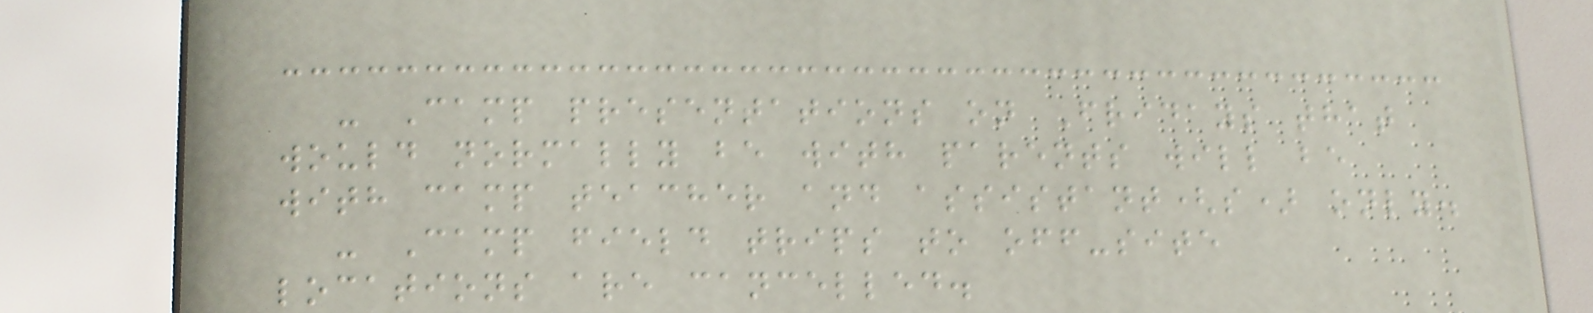- Camp presentations on Fridays that
would normally be with parents will be
with camp teacher and assistant(s) only.
- Camp field trips to off-site
locations are cancelled.
